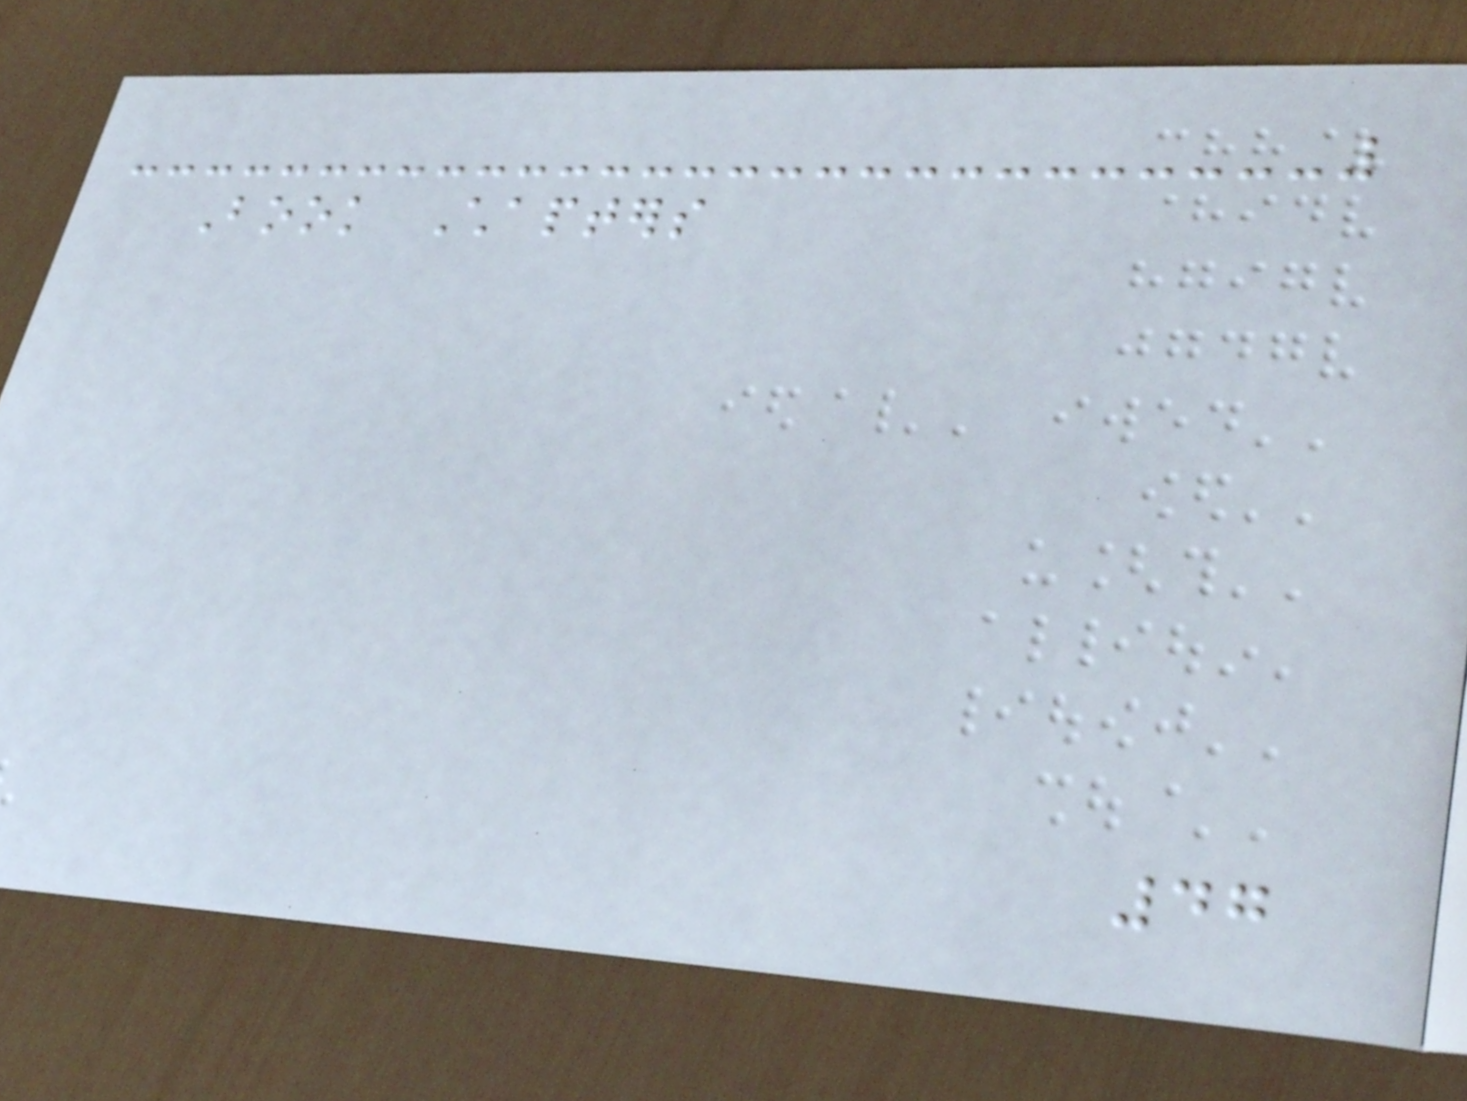Book Chapters
47
